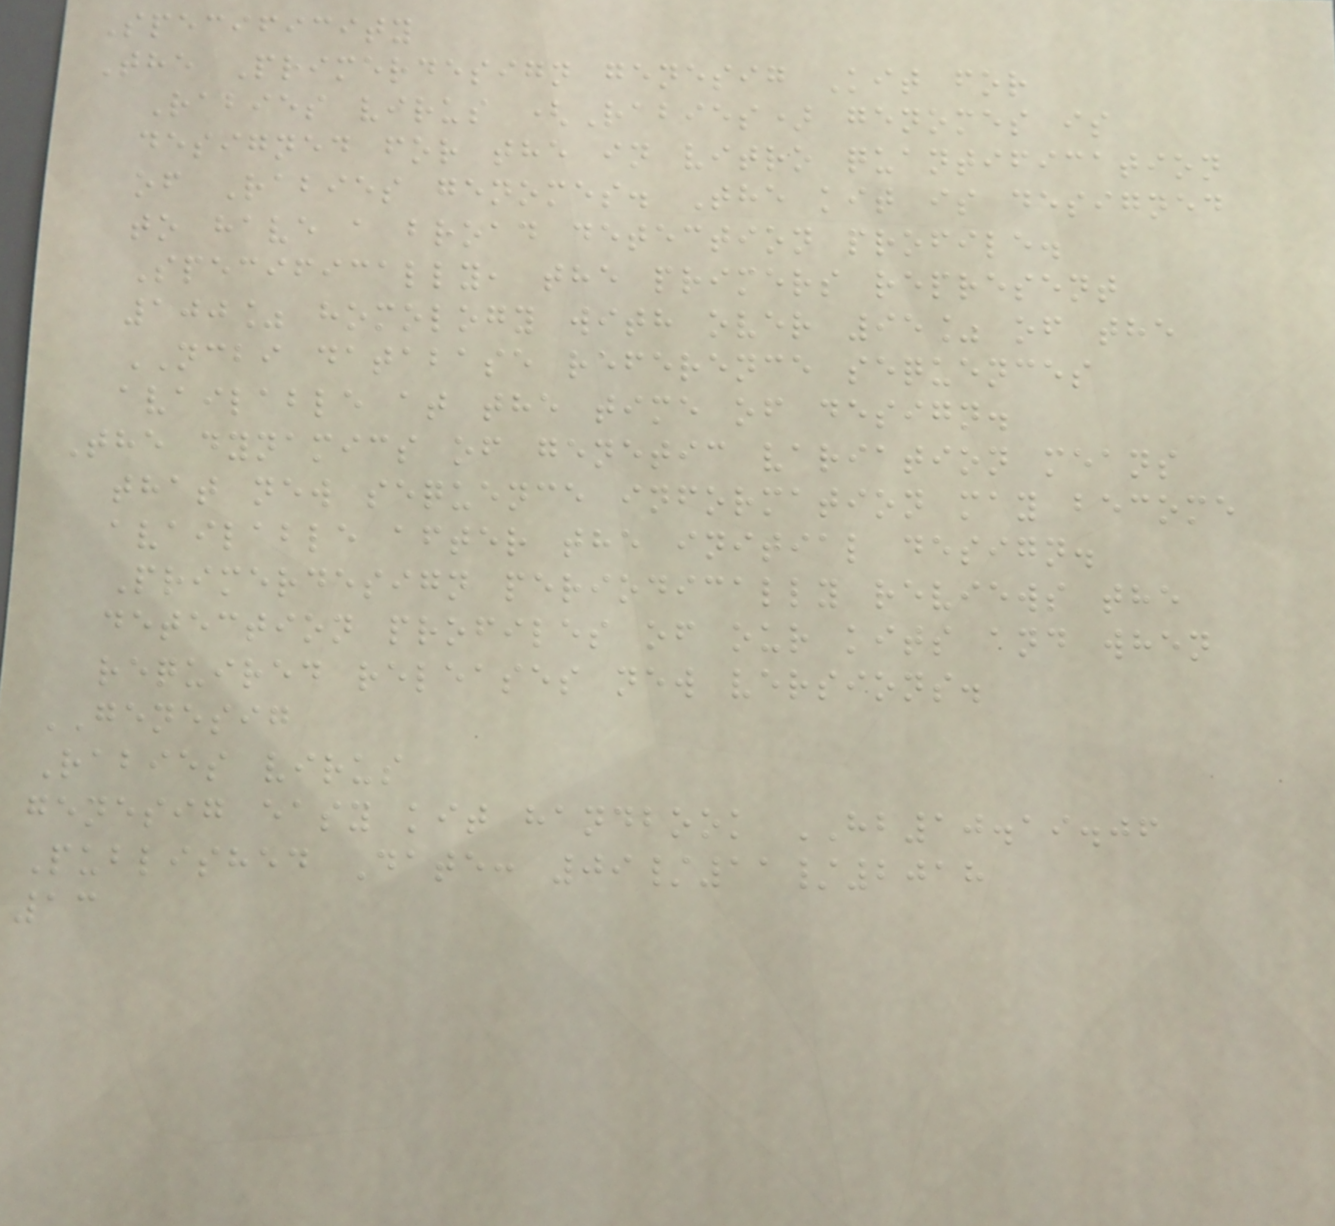Specificity
The Primerdesign genesig Kit for
Rabies virus (Rabies) genomes is
designed for the in vitro quantification
of Rabies genomes. The kit is designed
to have a broad detection profile.
Specifically, the primers represent
100% homology with over 95% of the
NCBI database reference sequences
available at the time of design.
The dynamics of genetic variation means
that new sequence information may become
available after the initial design.
Primerdesign periodically reviews the
detection profiles of our kits and when
required releases new versions.
GENESIG
Rabies virus
genesig easy kit handbook HB10.19.06
Published Date: 09/11/2018
13
